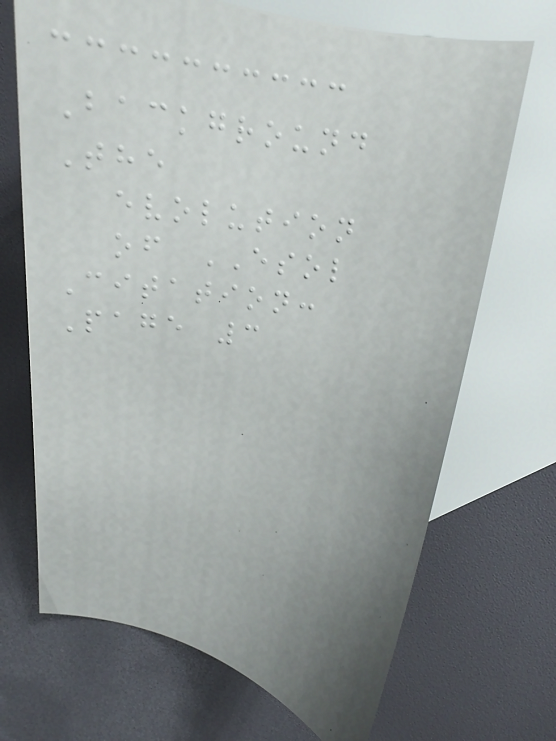Background
The
evolution
of ESOL
Citation:
Page 3
